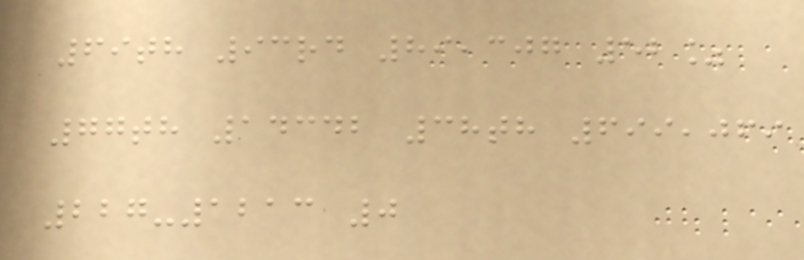69th 93rd 89,307 52%
77th 14342 38th 699,069
227-1213 0
